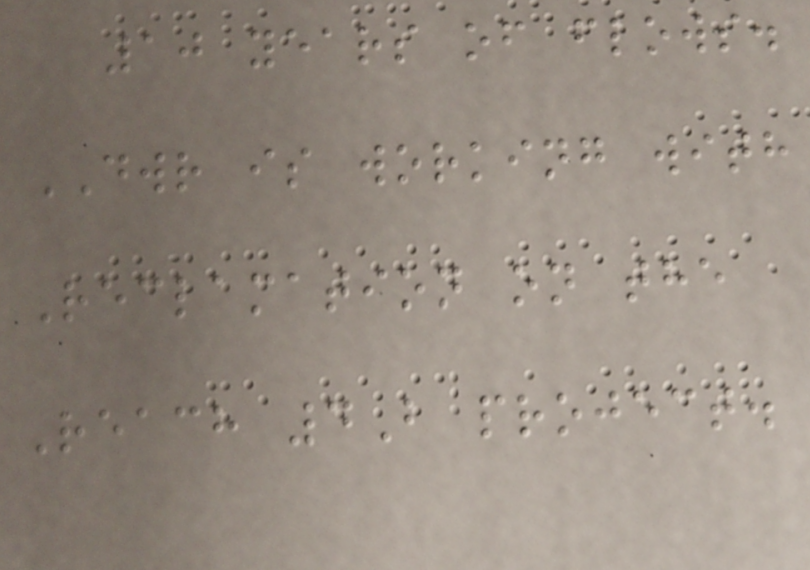10 years of flows.
DWR is working with
Reclamation on the
Reach 4B project.
